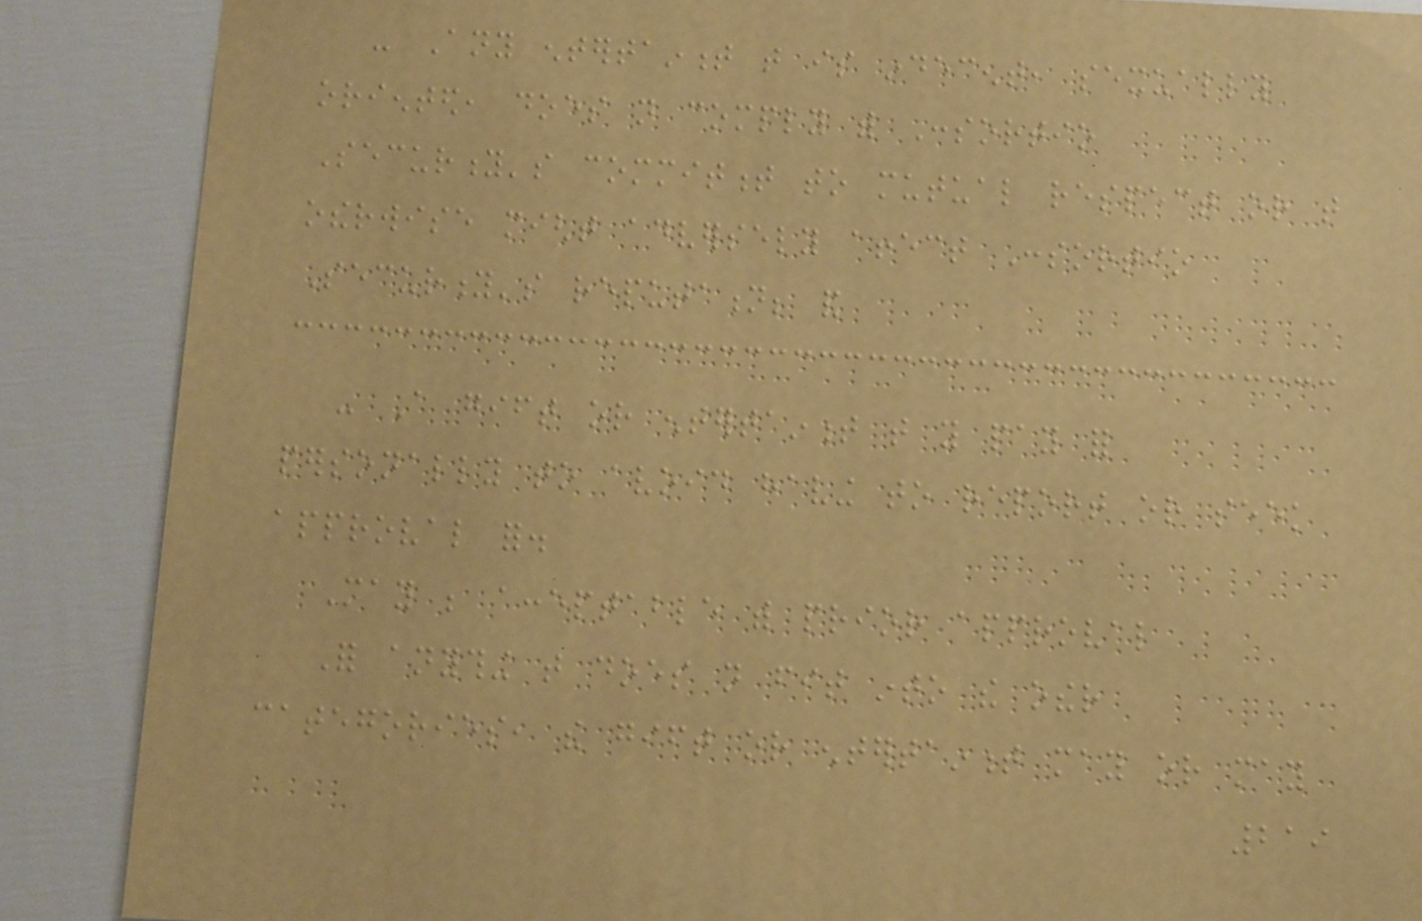- Any entertainment that is indecent, sexually
oriented, does not comply with Consortio
Security's commitment to mutual respect or that
otherwise might adversely affect Consortio
Security's reputation; and
- A gift or entertainment that you pay for
personally to avoid having to report or seek
approval for.
May be acceptable with prior approval
For anything that does not fit into the other
categories, the gift or entertainment may or may
219
